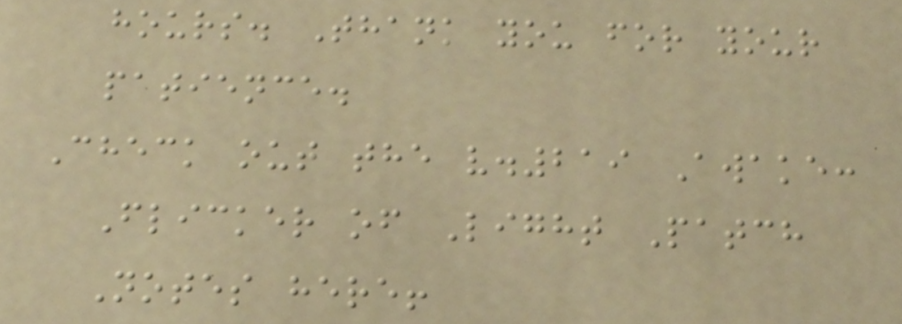hours. Thank you for your
patience.
Check out the v.219 Awake:
Flicker of Light Patch
Notes here!
